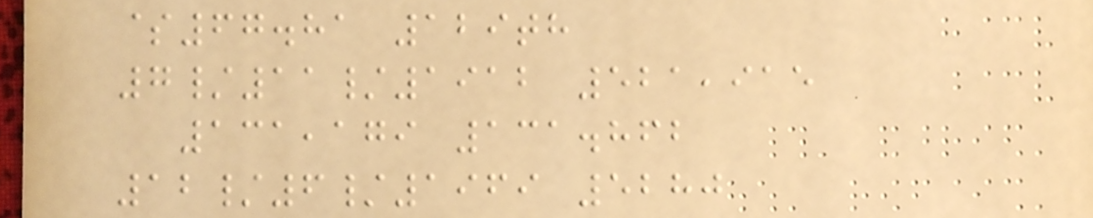$67.81 129th
7/11/1912 521,915
131,179 131.862
12/6/1969 5280
